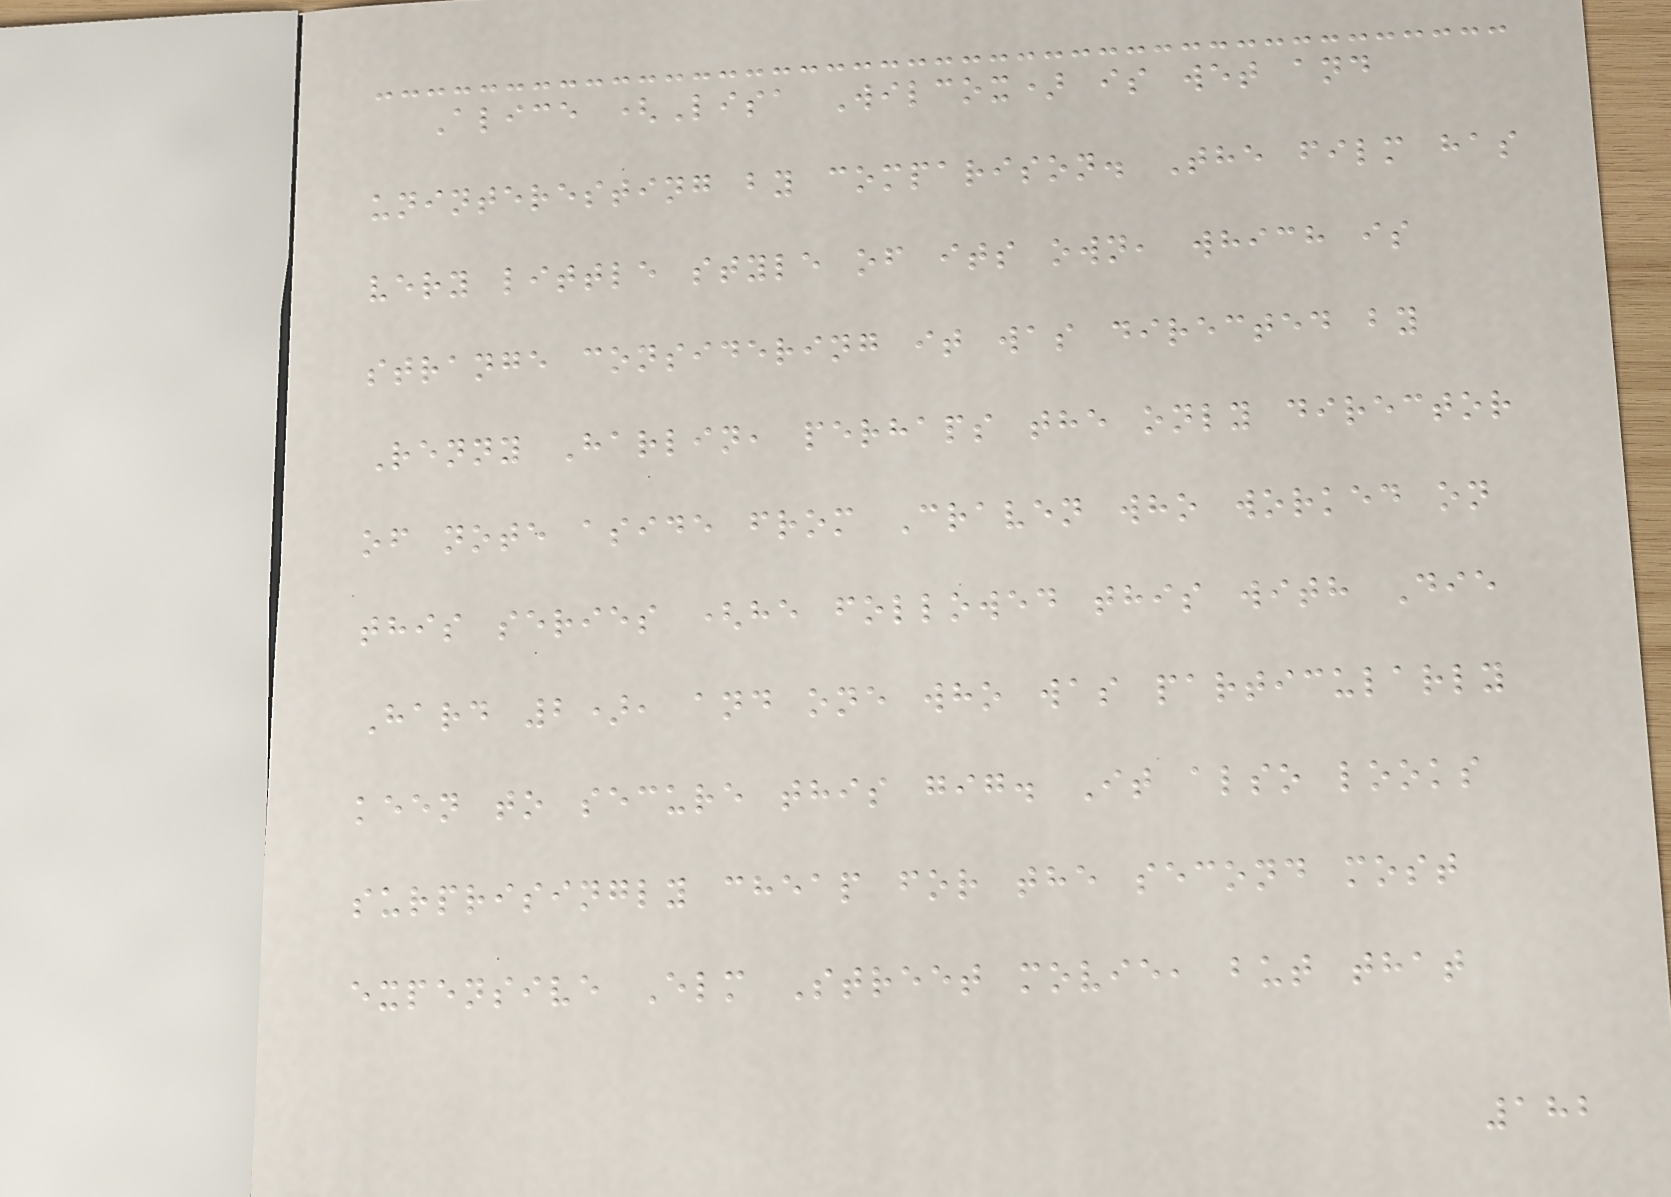Alice (Lisa Wilcox) is wet and
uninteresting by comparison. The film has
very little style of its own, which is
strange considering it was directed by
Renny Harlin, perhaps the only director
of note aside from Craven who worked on
this series (he followed this with Die
Hard 2), and one who was particularly
keen to secure this gig. It also looks
surprisingly cheap for the second most
expensive Elm Street movie, but that
182
